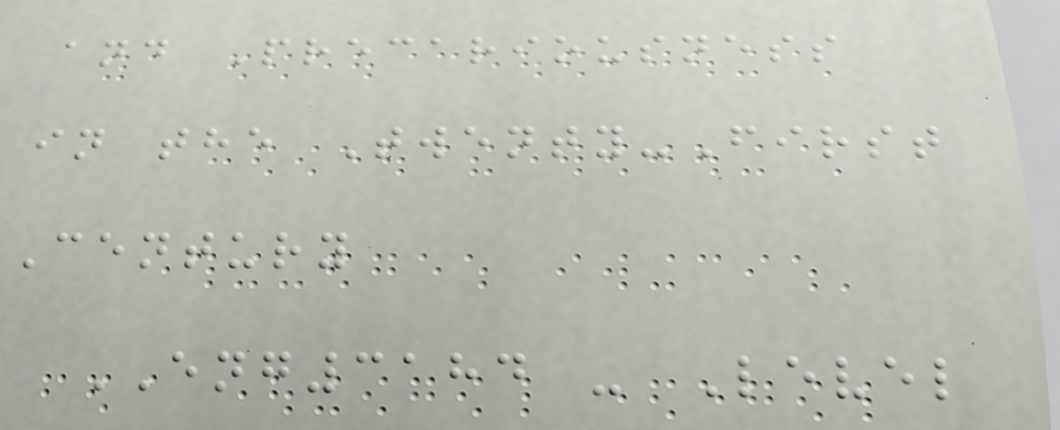and Precariousness
in the Twenty-First
Century
ENG3184 - Level
